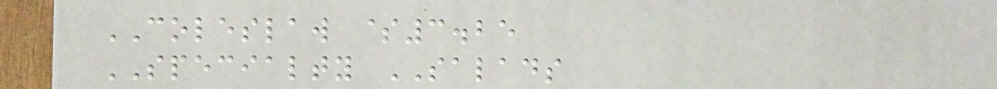COLESLAW $3.25
SPECIALTY SALADS
